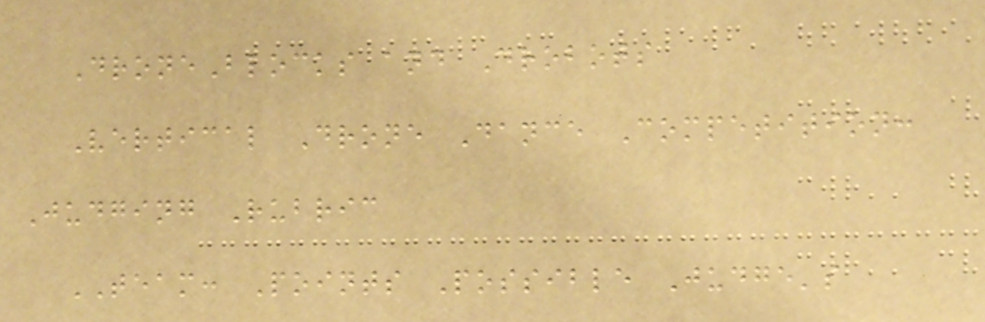DroneBlocks and Drobots
Vertical Drone Dance Competition:
Judging Rubric
TEAM: Points Possible Judge's
